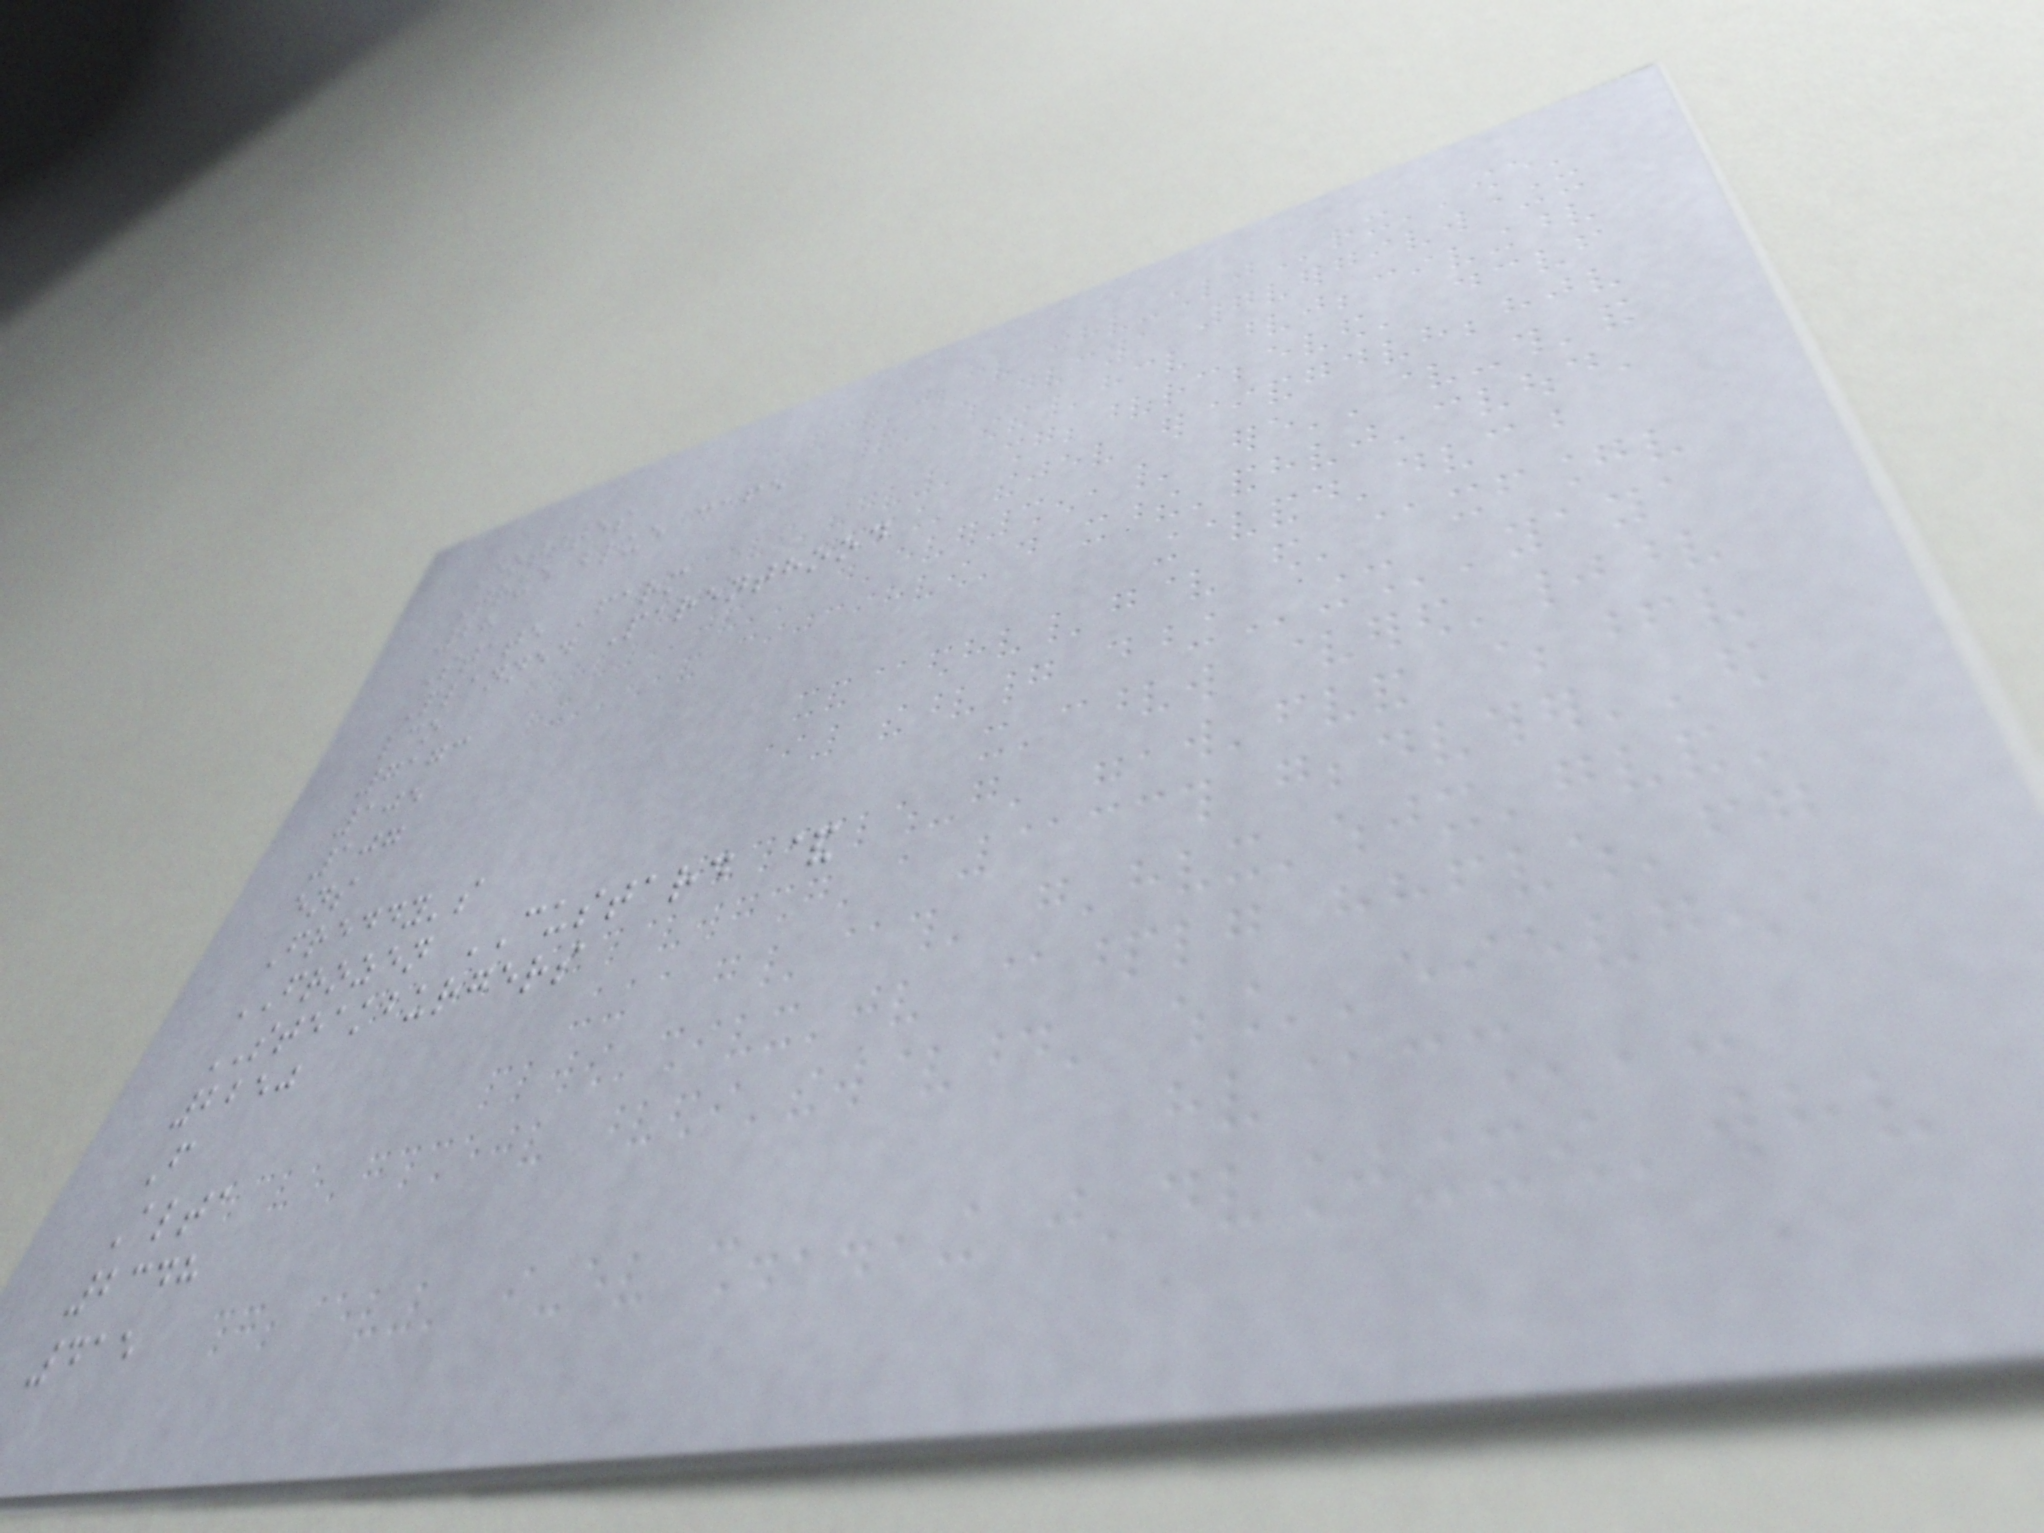Dotttes
True blue cafe
28
State Farm
Planned Parenthood
lco
7173
105
107
ens
Freddy's
FROZEN CUSTARD &
STEAKBURGERS
2250
F
Alta
2348
415
